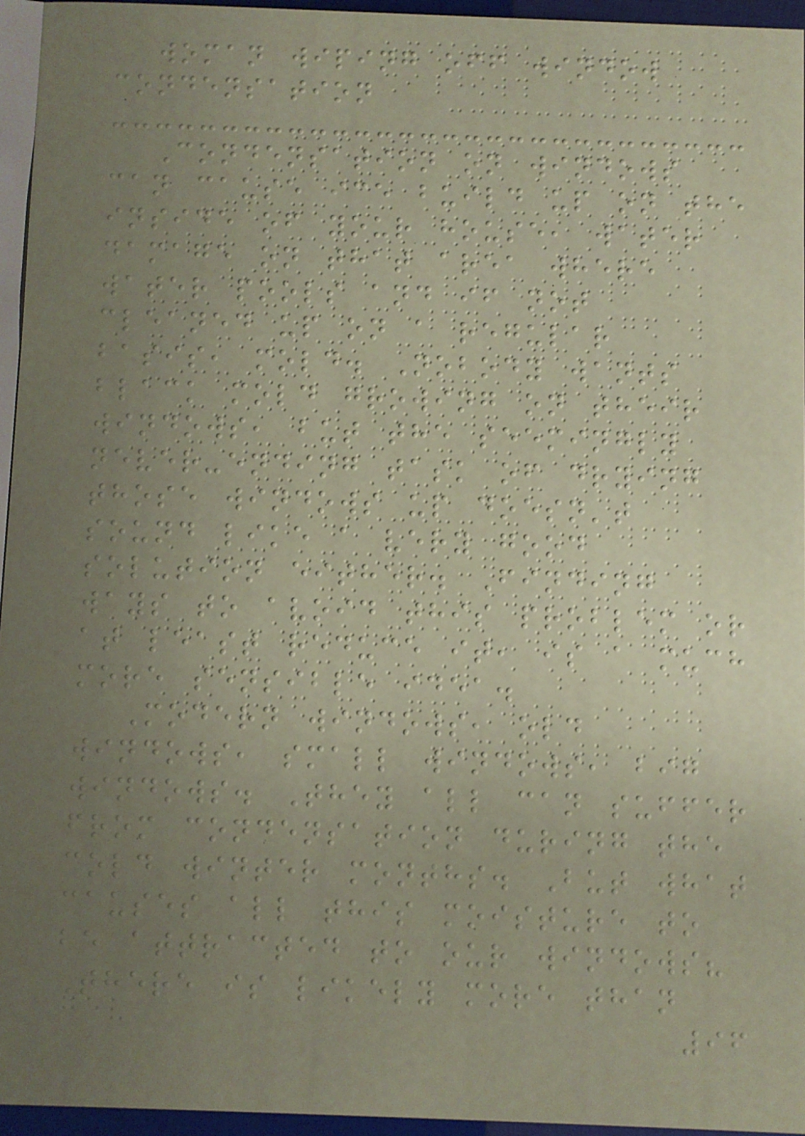woman wiping off window
condensation
Condensation on windows
can cause ice build up on the
inside of your house, water
damage on that area where
water pools and if not
cleaned up on a regular
basis, mold. Nobody wants
black mold growing on their
windows, but the seemingly
never-ending task of drying
those windows up doesn't
sound like a very good
solution either. Finding
ways to avoid this problem or
at least reduce it, is a much
more sensible idea.
Modern windows, old
windows, small windows, big
windows. They all can suffer
from condensation during the
cold winter months. But what
causes all this moisture to
be attracted to our windows?
There is likely more than
96
